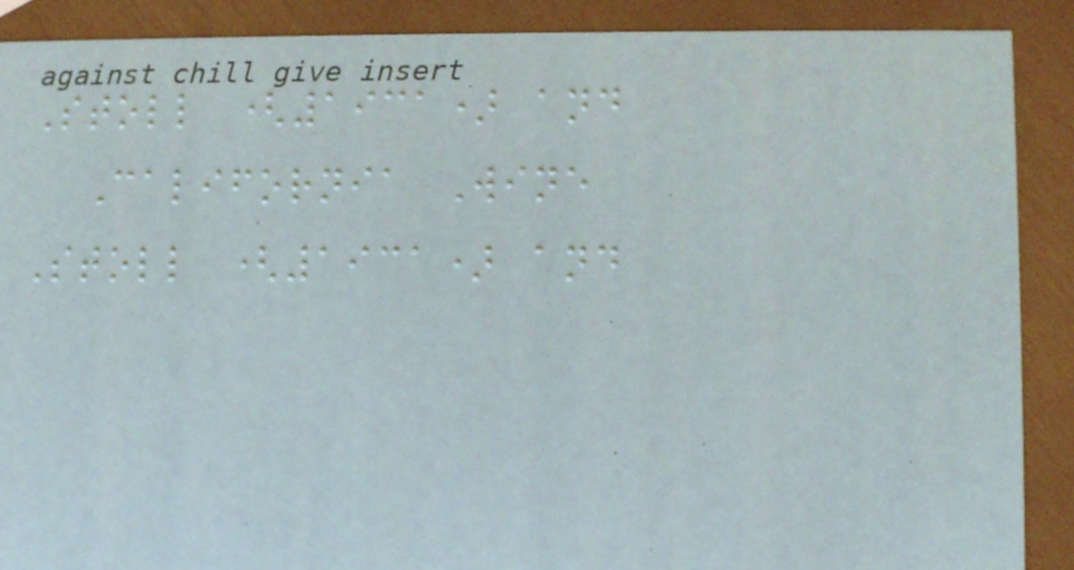Stoll (1931) and
California Wine
Stoll (1931) and
